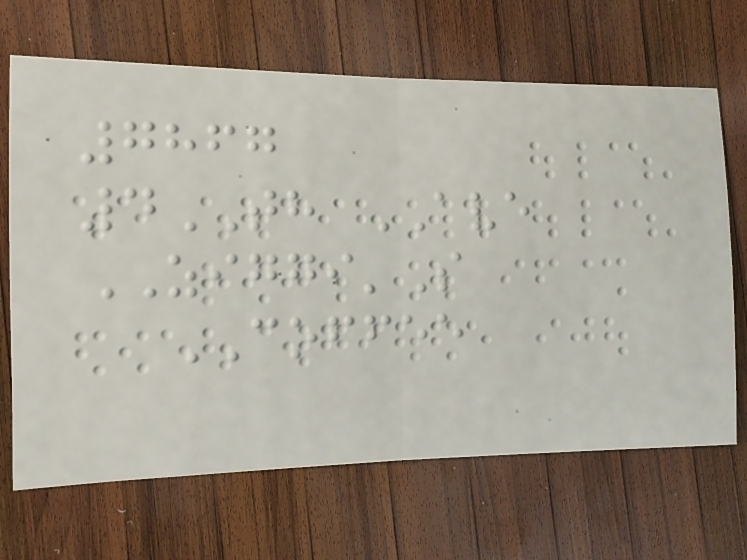7867
4TH AVE
ZIGGI'S
COFFEE
